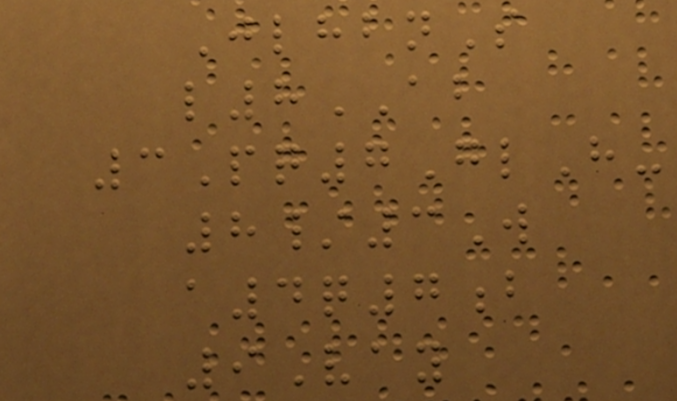JlhbnS
l8AB
3Pq7GlH-
8/3W
a4q7b
9Vay
